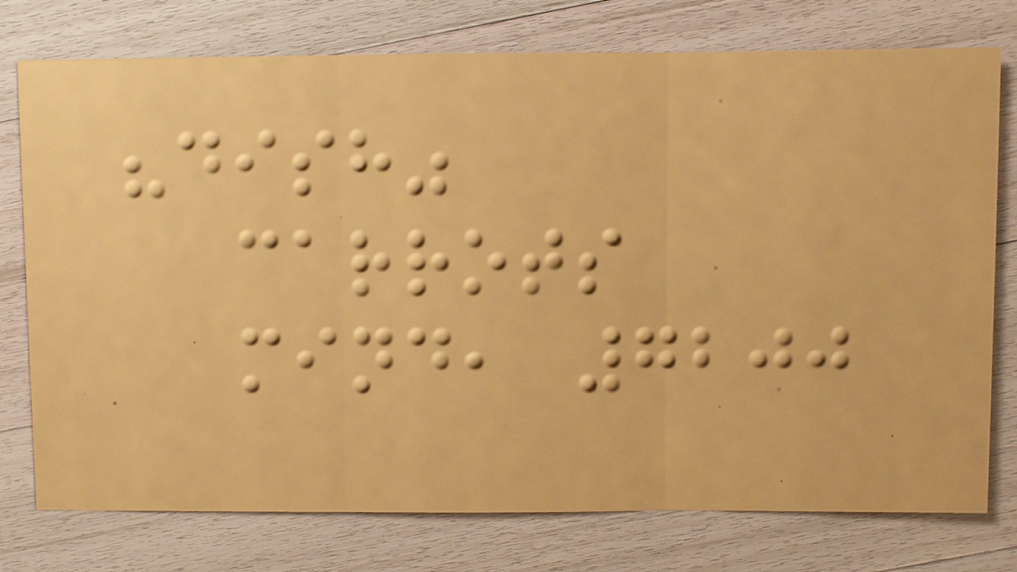"dish"
carrots
mind, 7200
